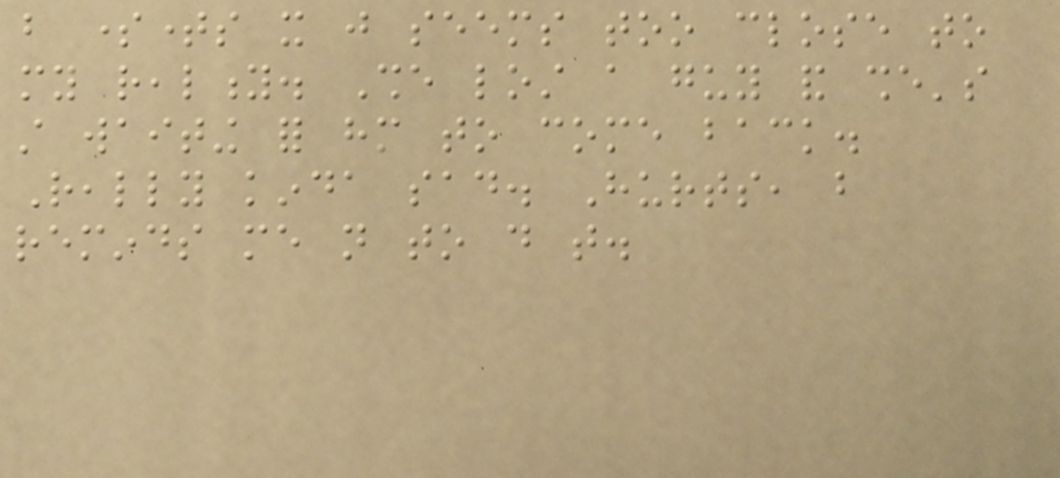but sometimes it just seems too close to
my reality. She lost a guy and she's
still waiting for him to come back.
Really kinda sad. Hurts, but
reminds me not to do that.
